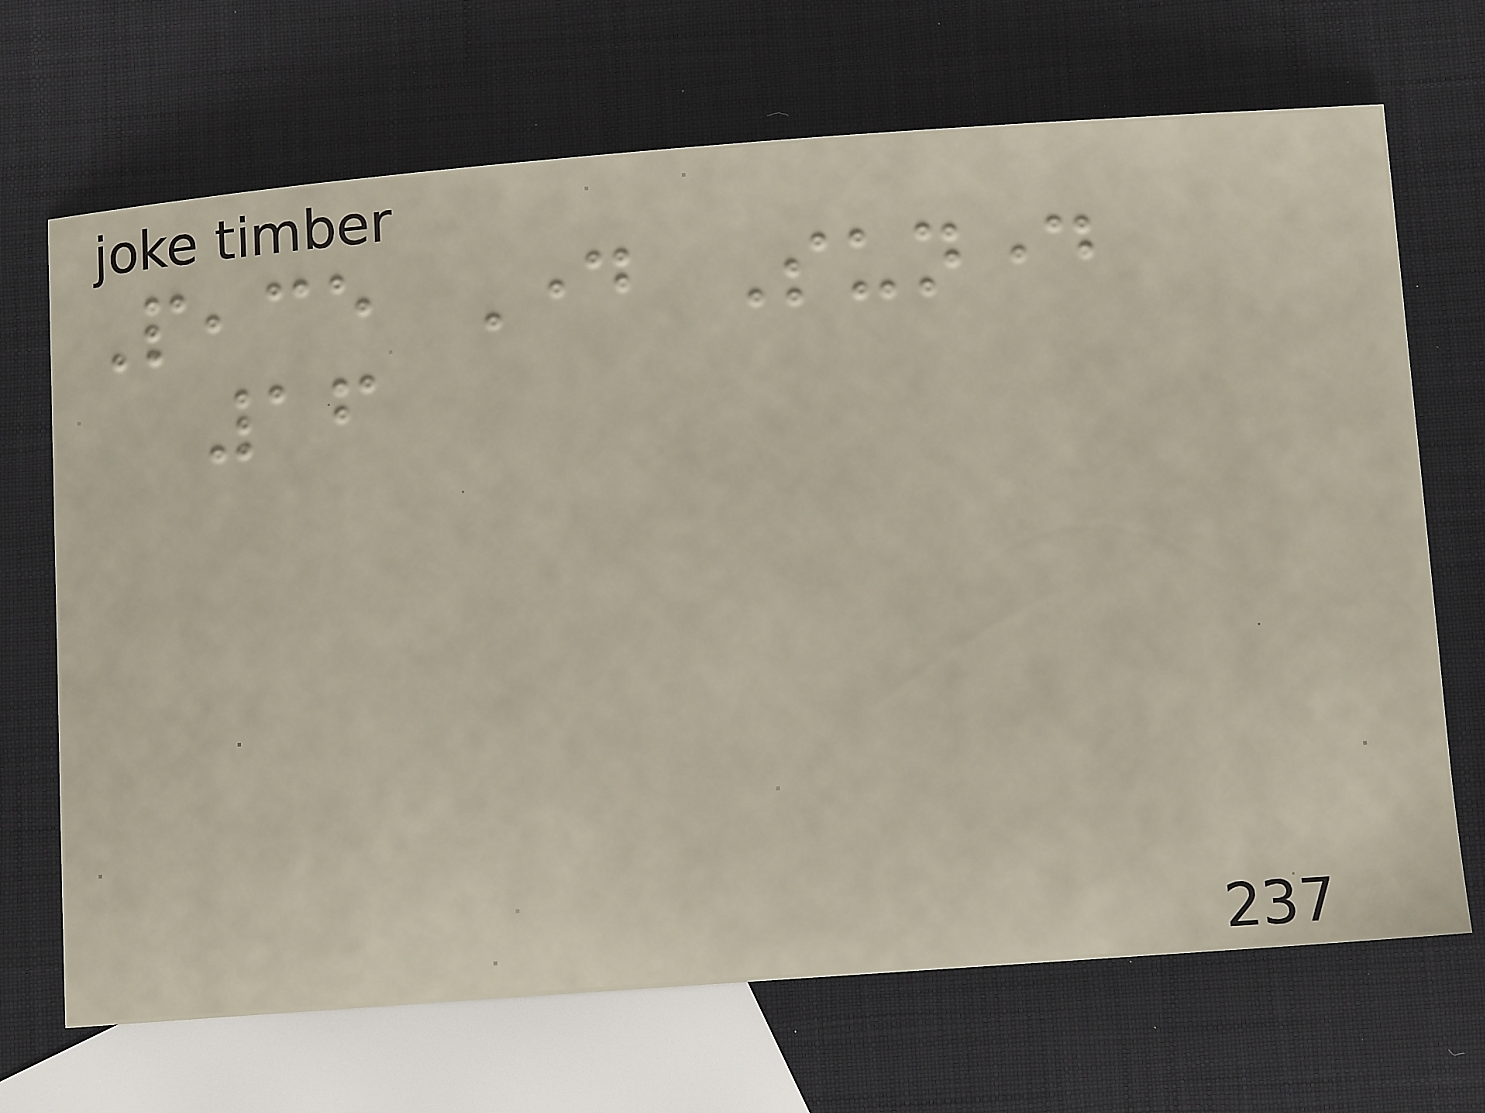Peace Day Sunday
16
